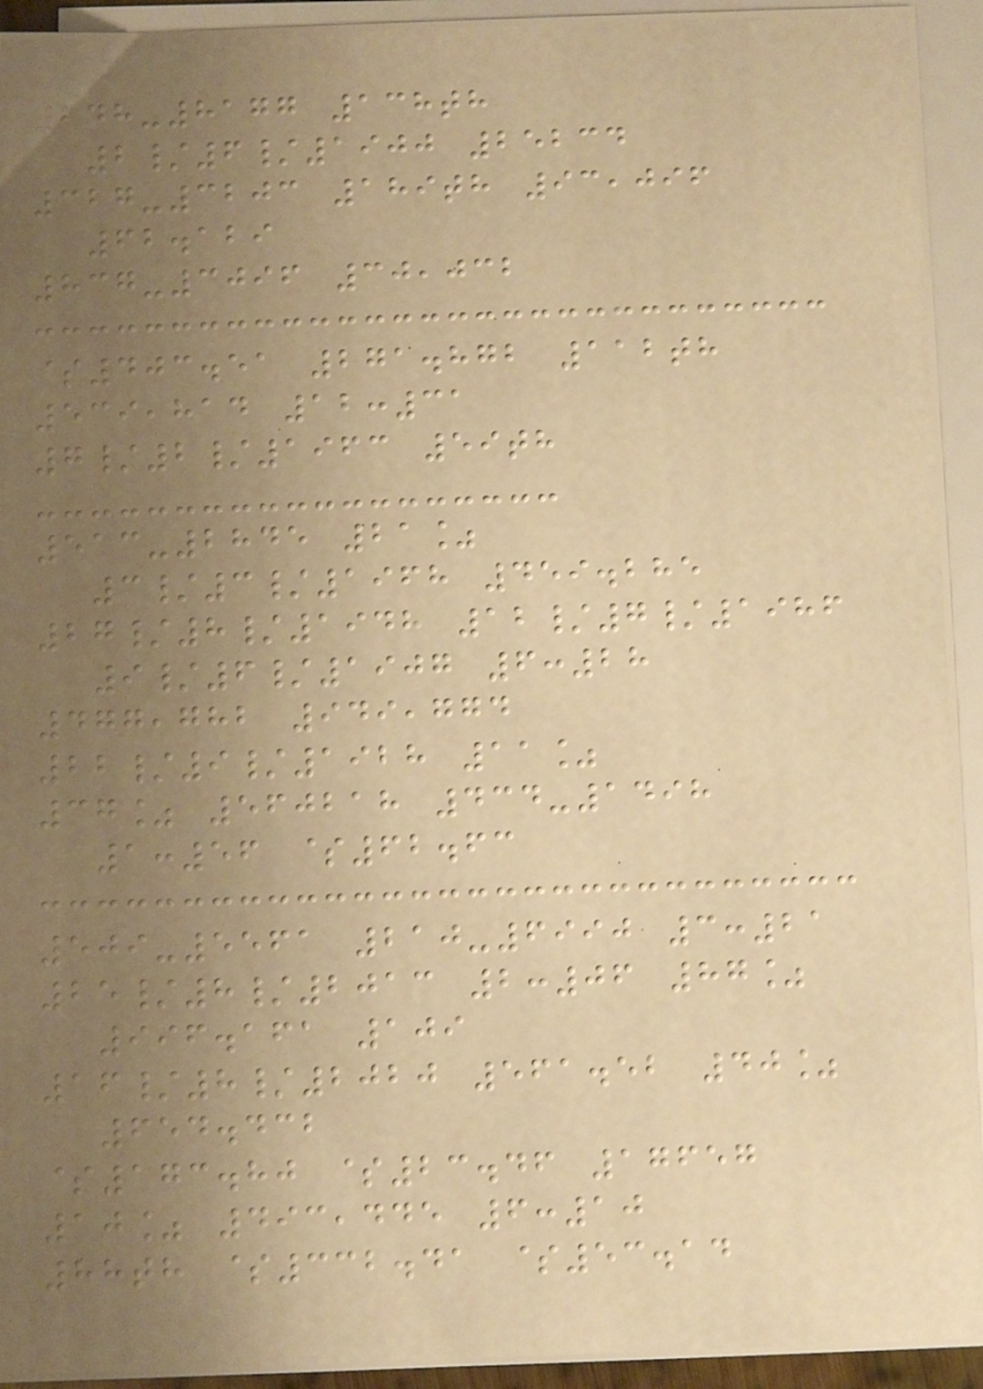248-8177 138th
2/6/1900 25234
327-3203 189th 93,096
62.129
837-3096 30,032
$403.51 271.872 112th
539,814 12:31
7/2/1963 59th
513-2845 21%
3/3/1968 459.285
27/8/1948 12/7/1986
9/6/1907 6:28
477,782 949,774
22/9/1928 11%
37% 560218 434-1498
1:56 $62.63
509-5561 210-6990 3:21
25/8/2013 2:06 87%
996.161 109
16/8/2020 561.52 40%
654.432
$173.80 $23.46 17657
10% 493,445 6:10
88th $332.41 $53.14
